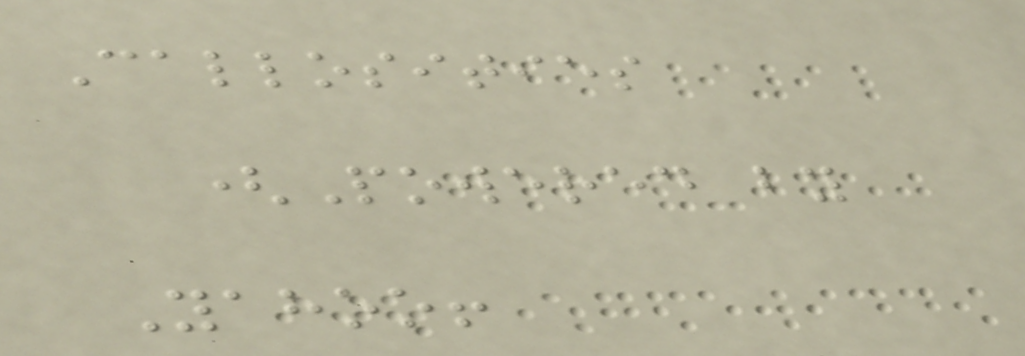Callosities
(Powered by
Yahoo!
